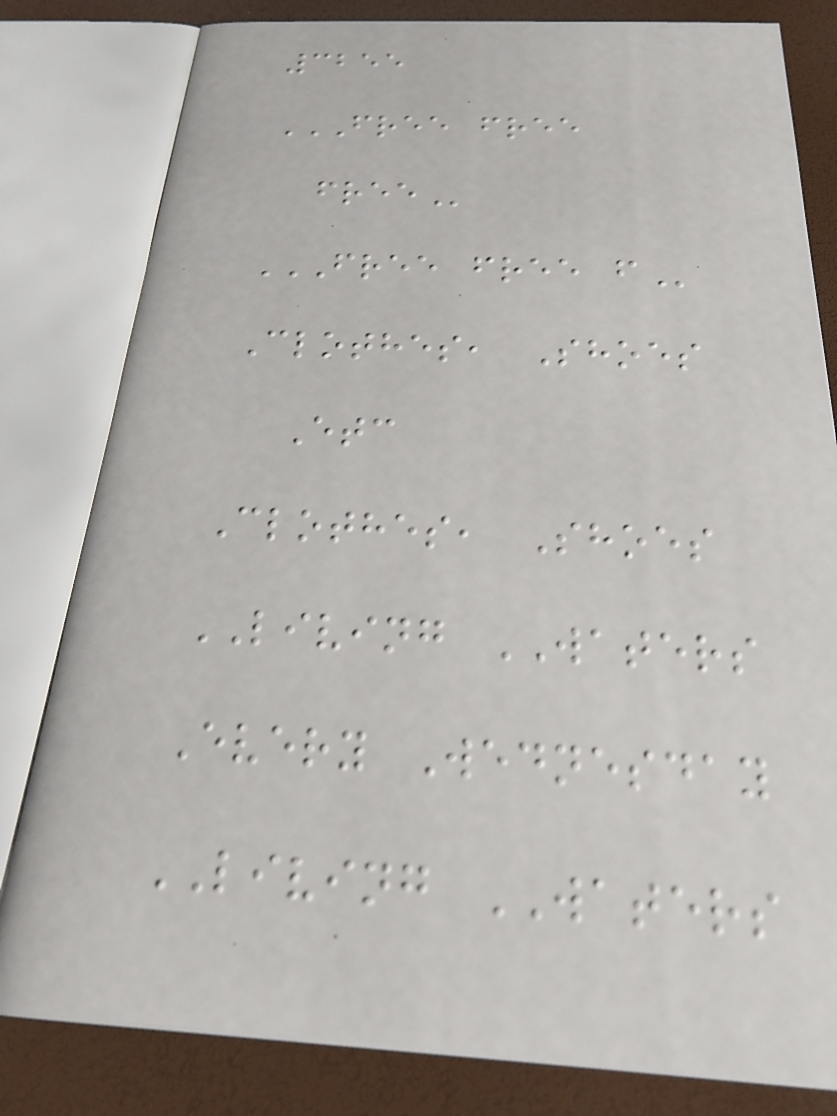3255
FREE FREE
FREE
FREE FREE F
Clothes, Shoes
Etc
Clothes, Shoes
LIVING WATERS
Every Wednesday
LIVING WATERS
